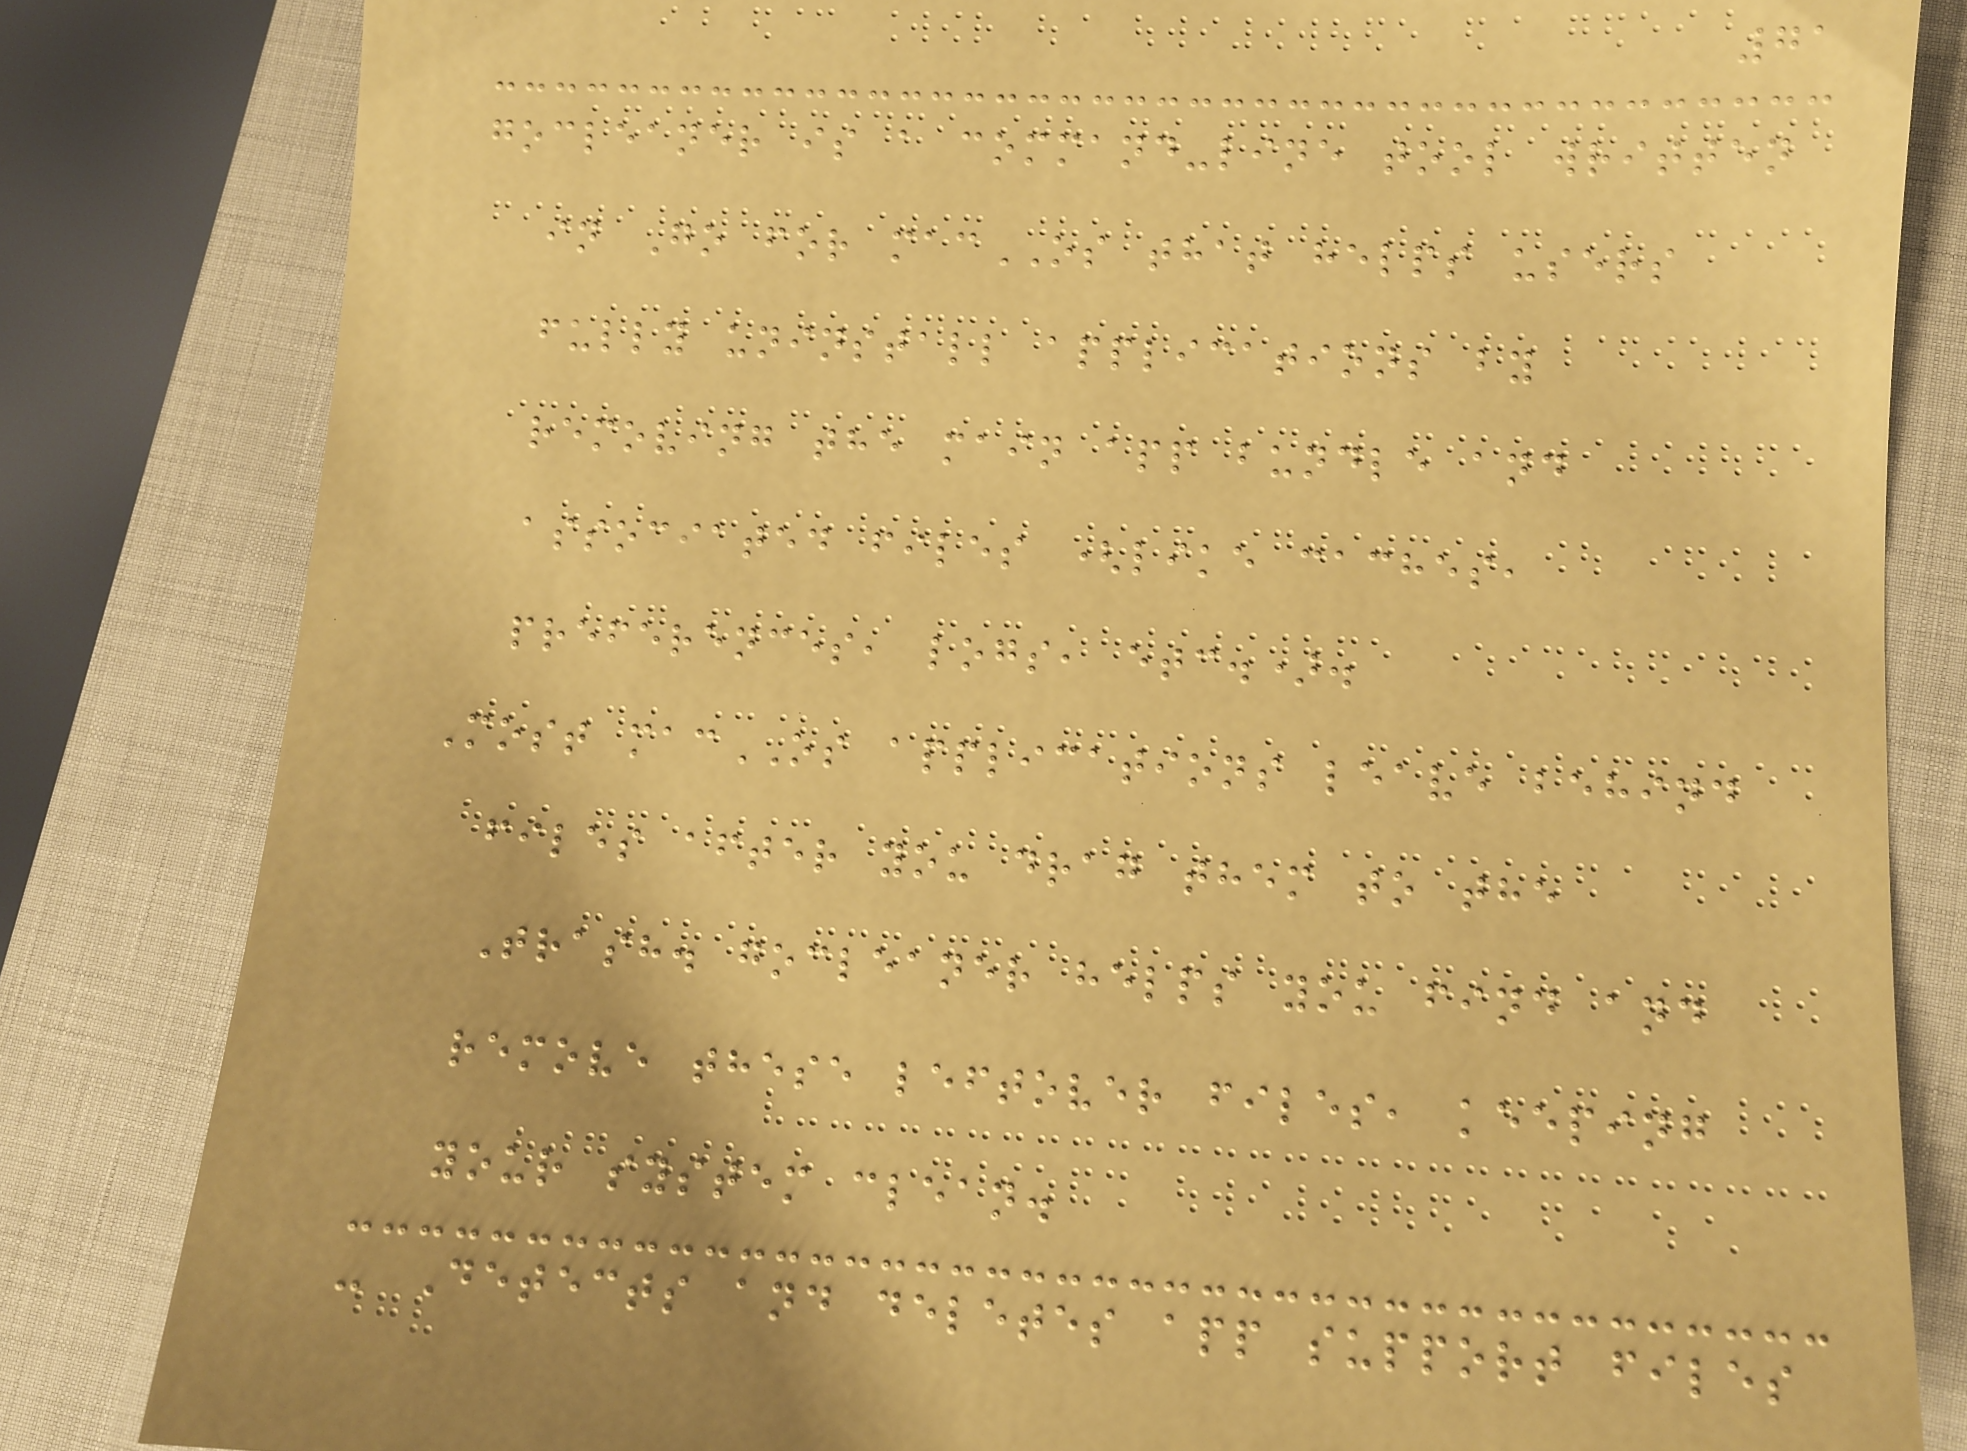71
gocleaner is a command-line tool written
in Go for macOS that helps users
fully uninstall applications by
removing the main app bundle and
associated files (like caches,
preferences, logs, etc.).
Most macOS applications leave behind
files after you drag them to the
Trash. gocleaner helps you find and
remove these leftover files, keeping
your system clean.
- Detects and deletes app support files
